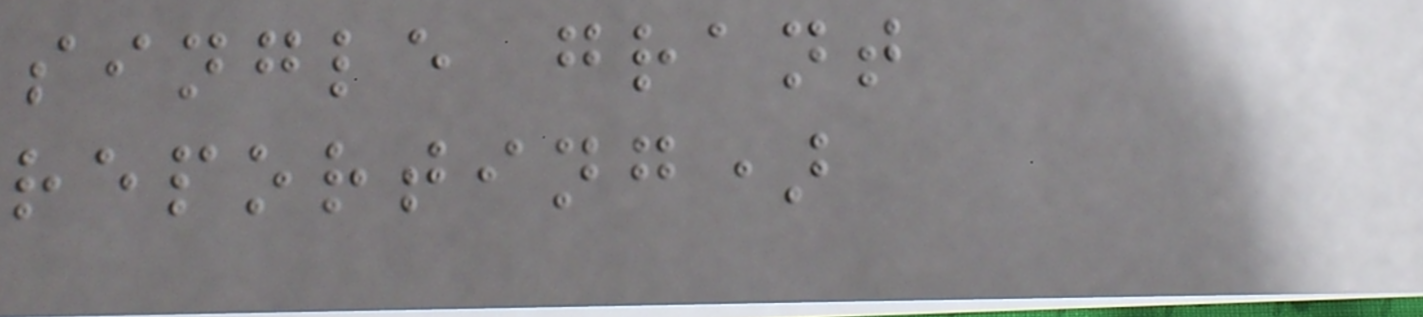single grant
reporting)
